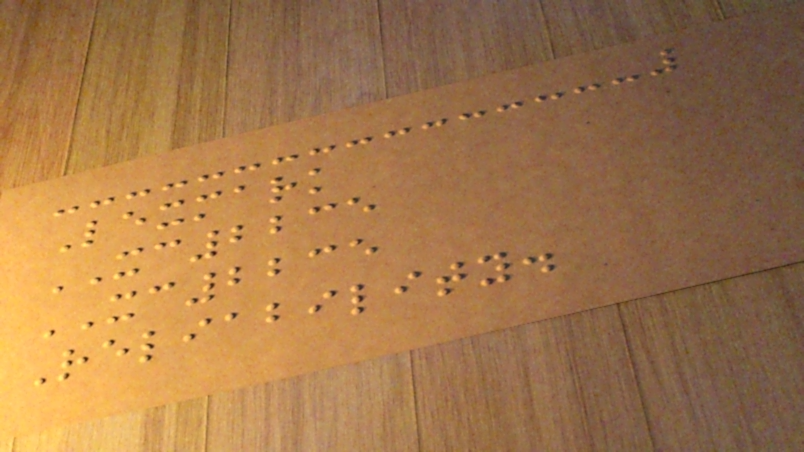Lexmark
XC2235
XC2235
Reliability.
